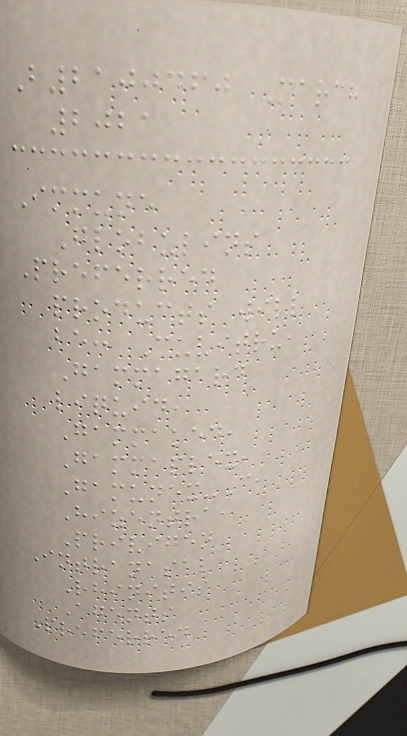B2100460 March
2021
Immune
Globulins
Preferred
products will
be: Cuvitru,
Gammagard
liquid,
Gammaked,
Gammaplex,
Gamunex-C,
Hizentra,
Privigen
Intranasal
Rhinitis
Agents
Preferred
